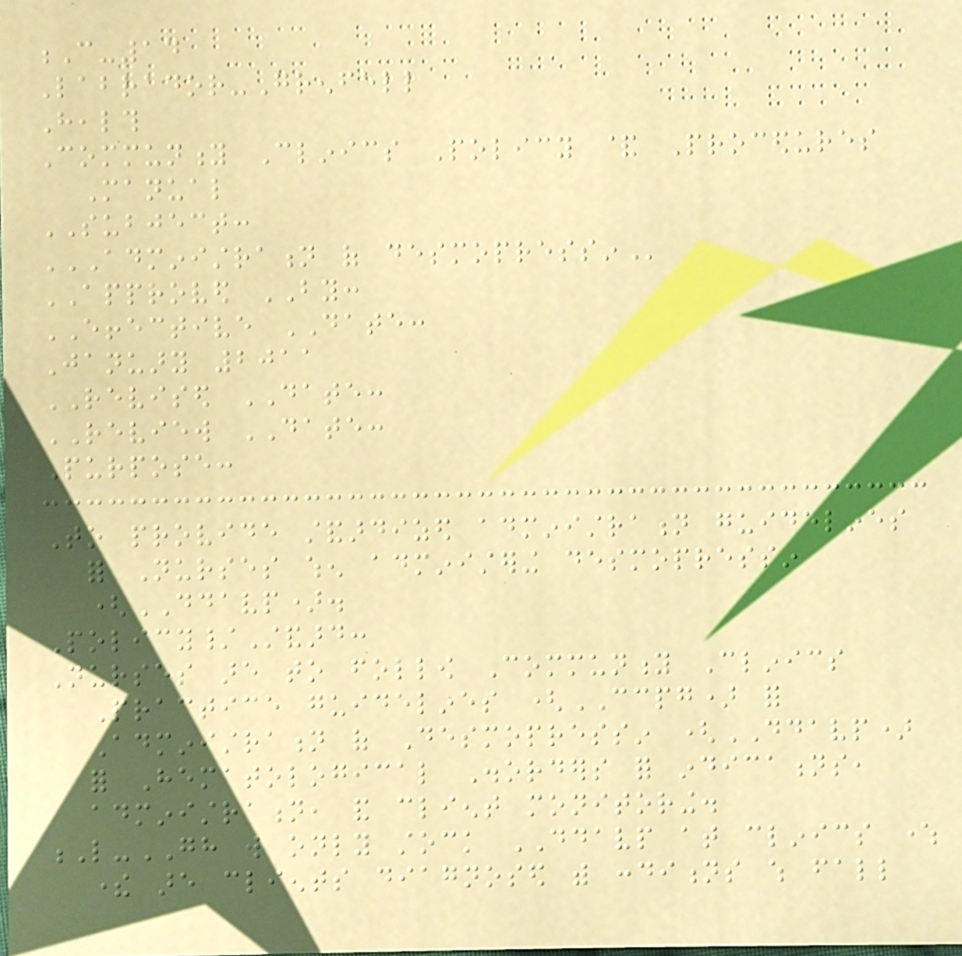C-14
Labrador-Grenfell
Health
Community Clinics Policy & Procedures
Manual
SUBJECT:
ADMINISTRATION OF DESMOPRESSIN
APPROVED BY:
EFFECTIVE DATE:
January 2011
REVISED DATE:
REVIEW DATE:
Purpose:
To provide standardized administration guidelines
for Nurses when administering desmopressin
(DDAVP).
Policy/Standard:
Nurses are to follow Community Clinics
Practice guidelines (CCPG) for
Administration of Desmopressin (DDAVP)
for Hematological Disorders for indications,
administration, and client monitoring.
L-GH will only stock DDAVP at clinics where
there are clients diagnosed with conditions which fall
